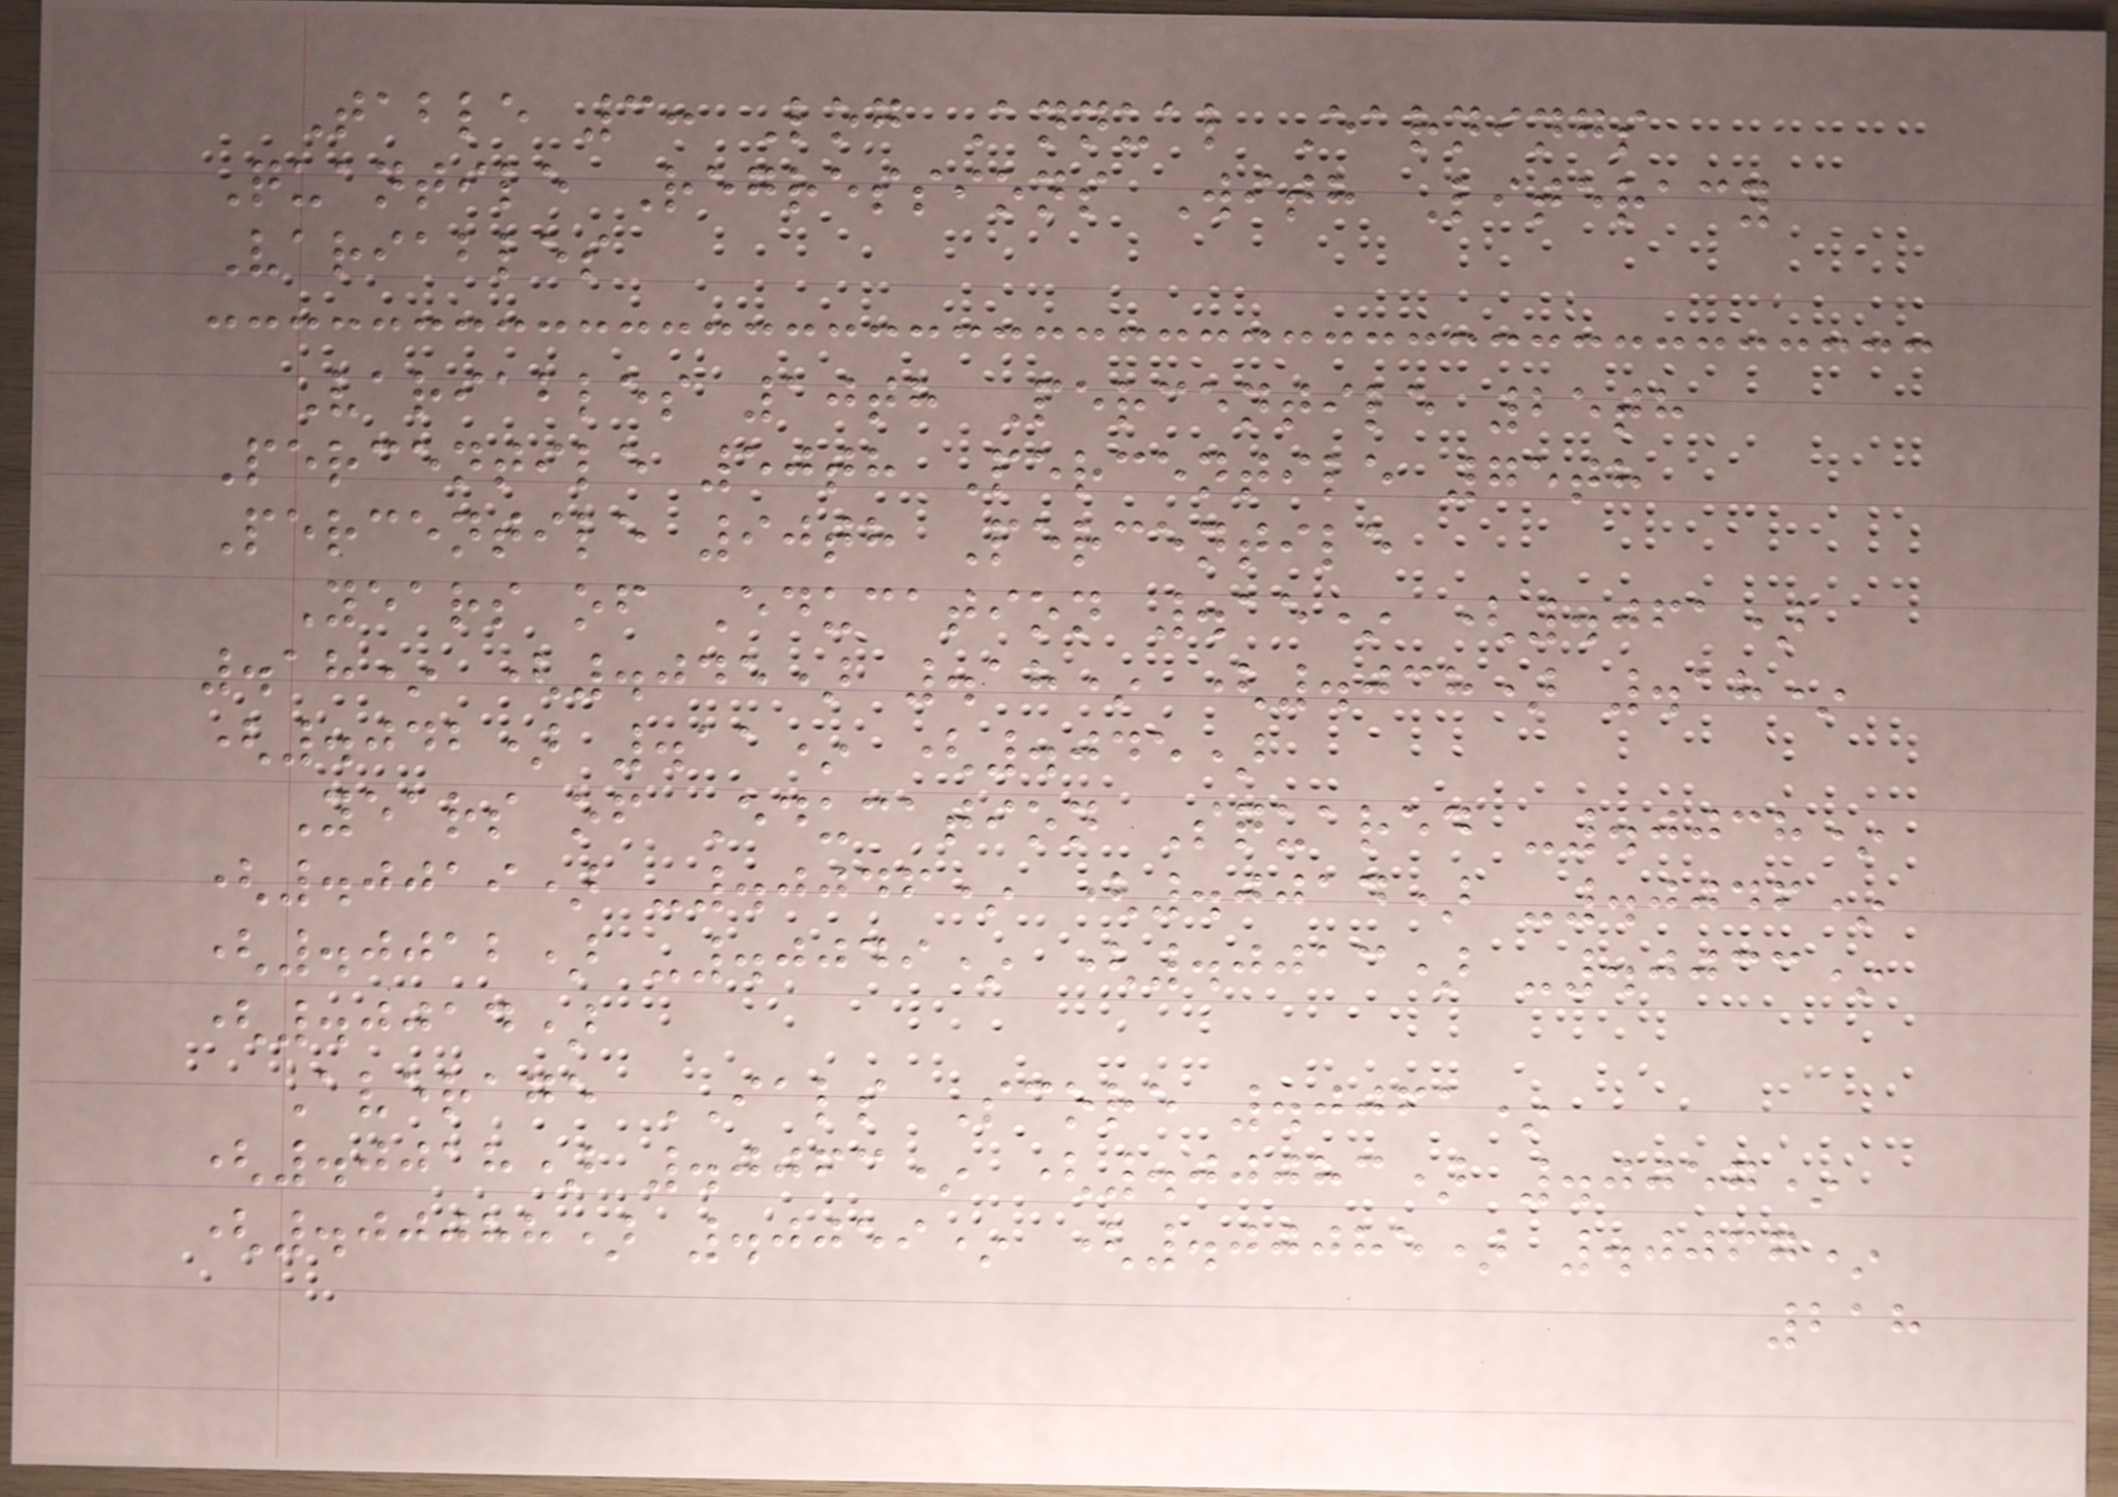Table 3: Log Annual Earnings
Quantile Regressions With Literacy
Variables
Variables 10th Percentile 25th
Percentile 50th Percentile 75th
Percentile 90th Percentile
Years of Education .15* (.061)
.18* (.045) .18* (.038) .18*
(.042) .11* (.045)
Years of Education Squared -.0038*
(.0019) -.0046* (.0014) -.0046*
(.0012) -.0049* (.0013) -.0033*
(.0014)
Average IALS Score .0061*
(.0018) .0063* (.00083) .0057*
(.00088) .0059* (.00085) .0067*
218
